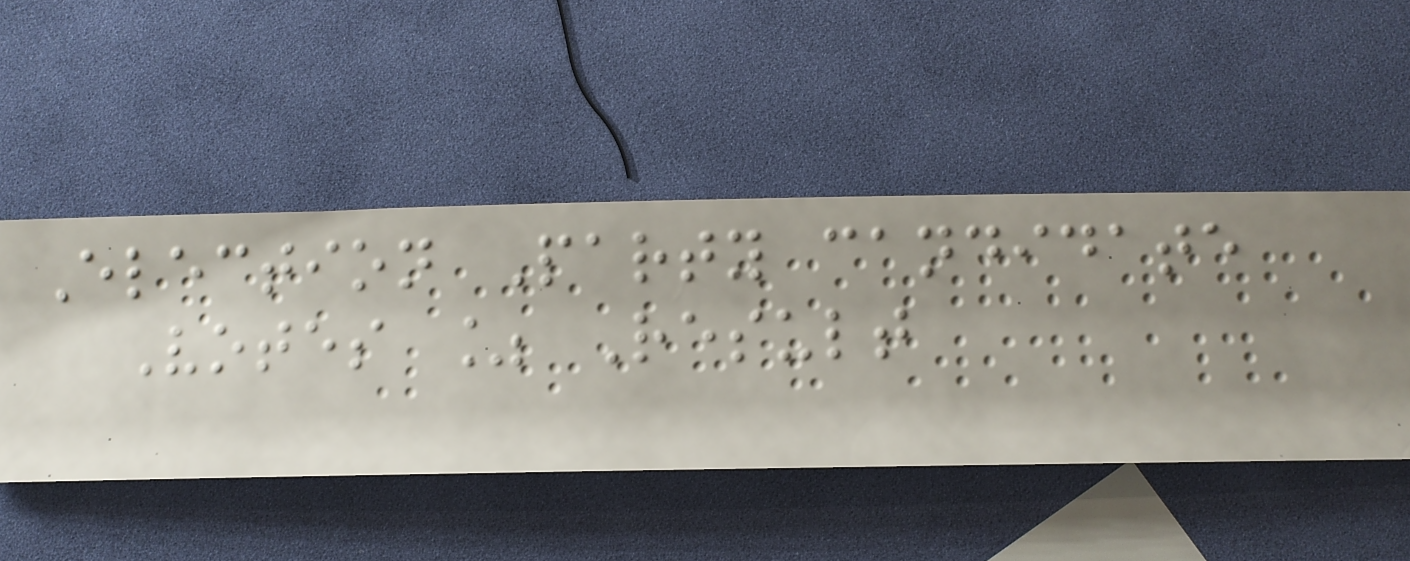Election Party candidate
Votes % Result
